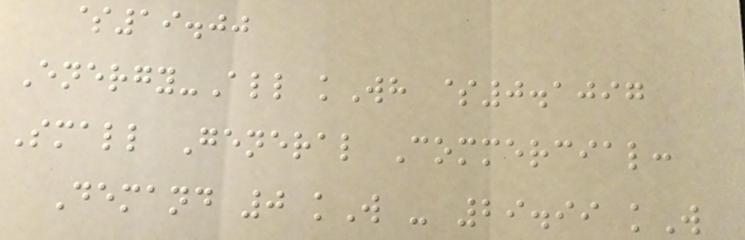$19.00
Energy-All kWh $0.1097
Small General Commercial:
Demand 0 kW - 29.99 kW
